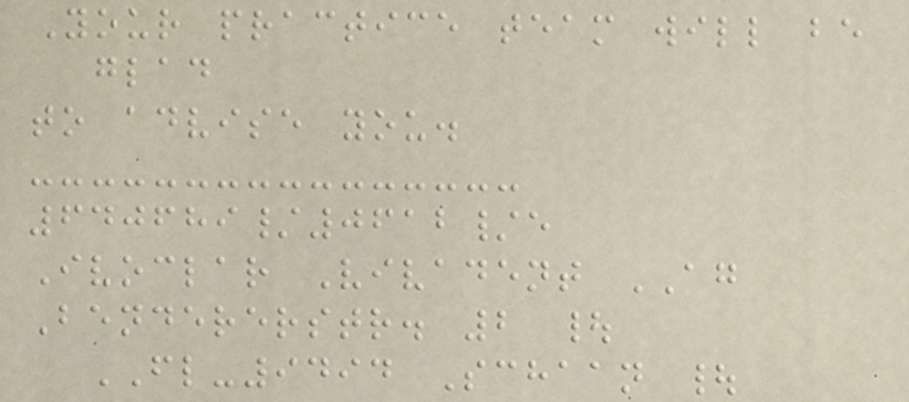Your practice team will be
glad
to advise you.
640689/0612/e
Ivoclar Vivadent AG
Bendererstr. 2 |
FL-9494 Schaan |
